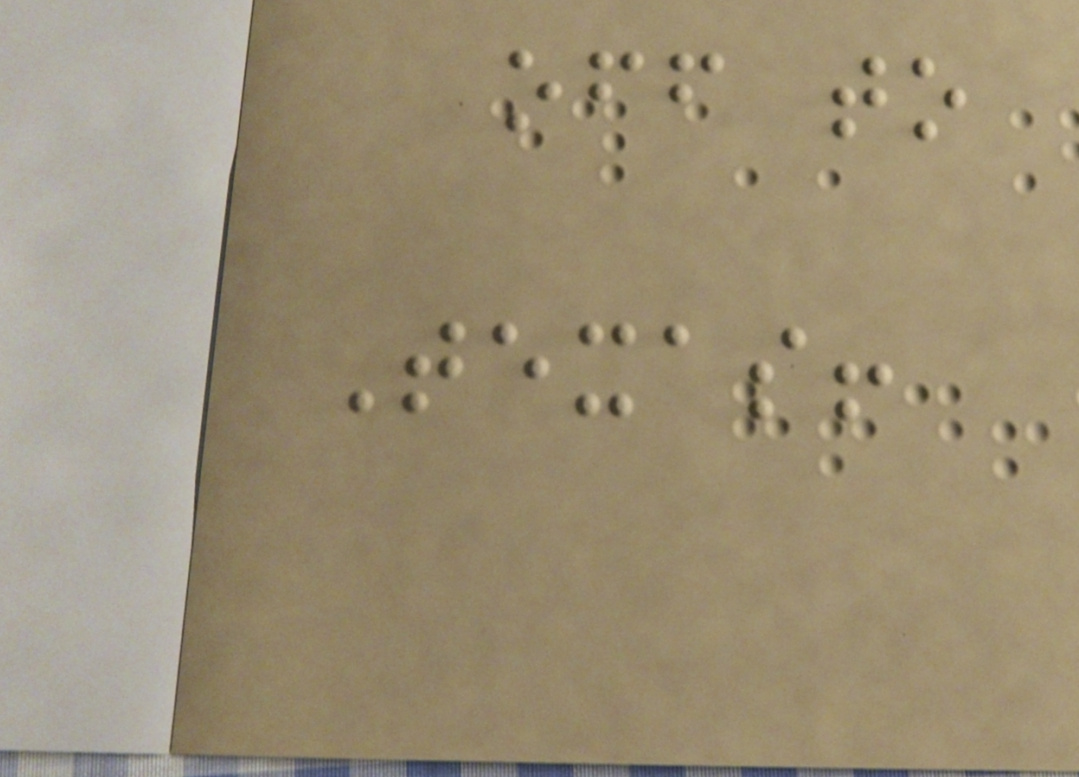off to
Texas!
